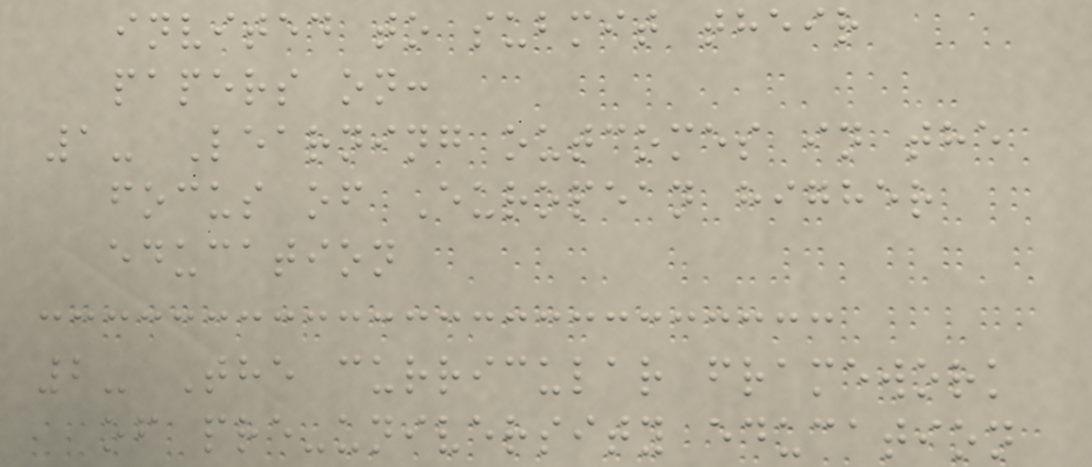invited to submit their
papers on:
1- Learning outcomes in the
focus of European higher
education
2- The curricular framework
of pre-university education
